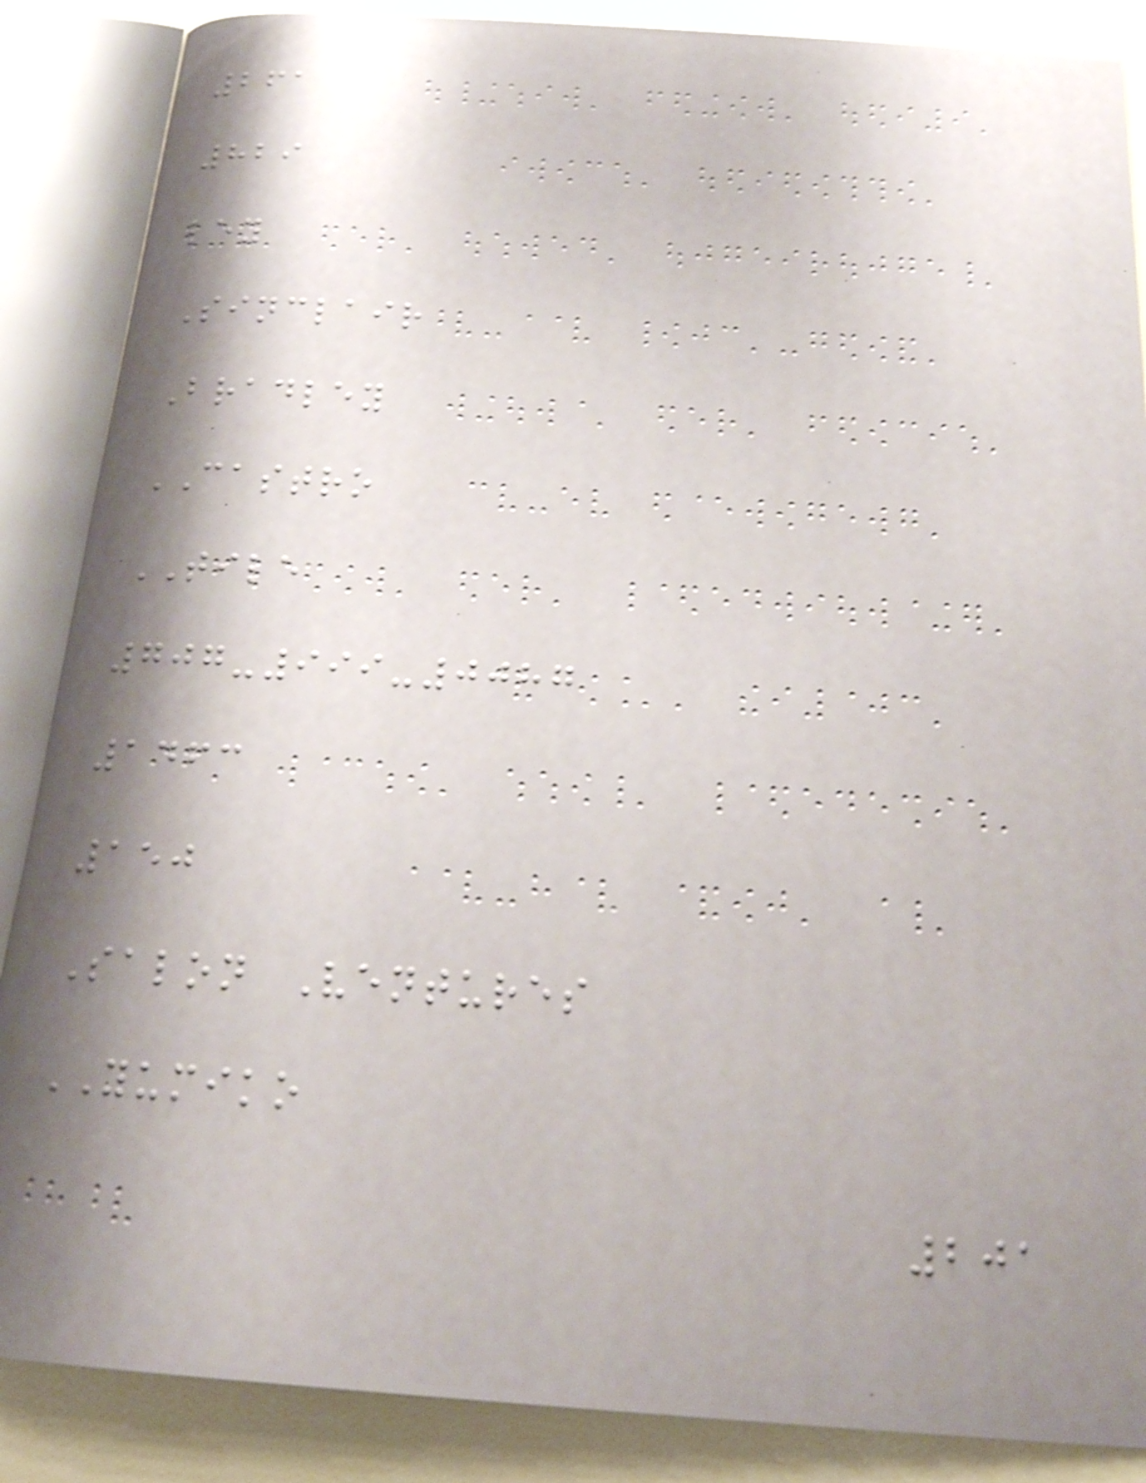261
829
ley
Sinclair
Bradley
CASTRO
TILE
707-999-0087
1463
150
Salon Ventures
YUMIKO
201
